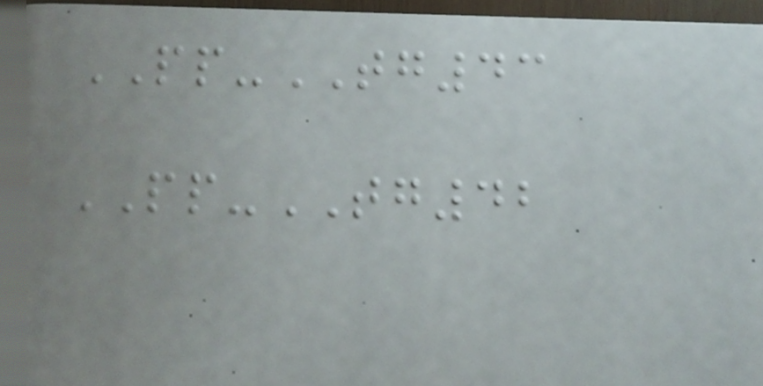PP-TG43
PP-TG42
